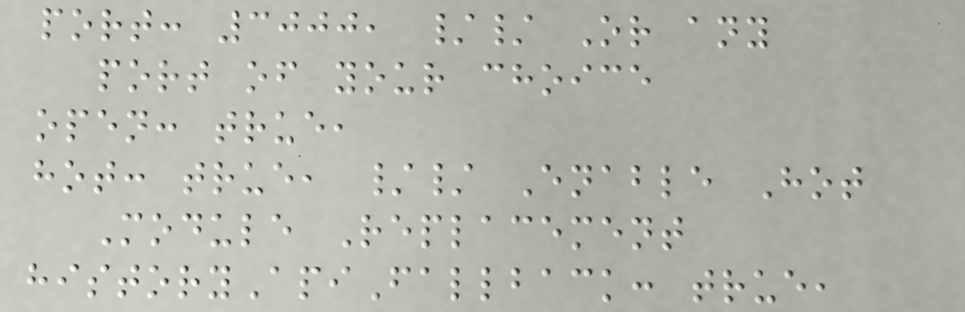port: 3000, // Or any
port of your choice
open: true,
hot: true, // Enable Hot
Module Replacement
historyApiFallback: true,
